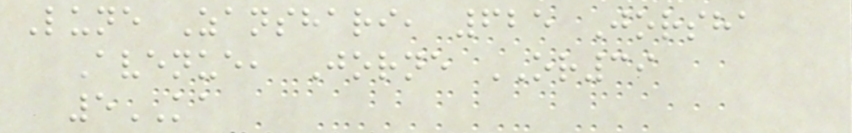Lune Zanshari, 625 Jorsha
Avenue, Jorne OR39
5KA
